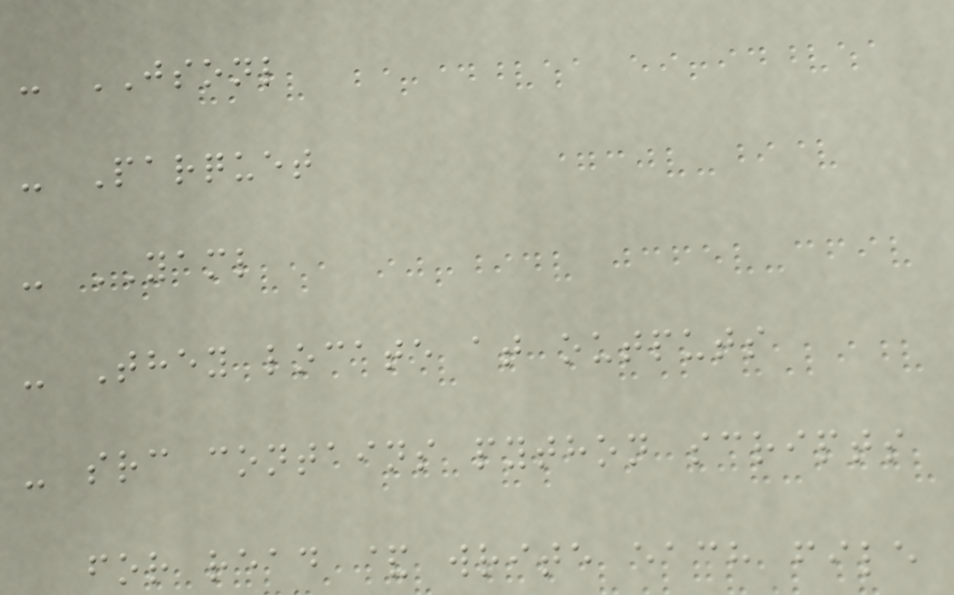- JSONL
- Parquet
- YAML
- They locate at outputs
- src contains python scripts
for read & write each file
